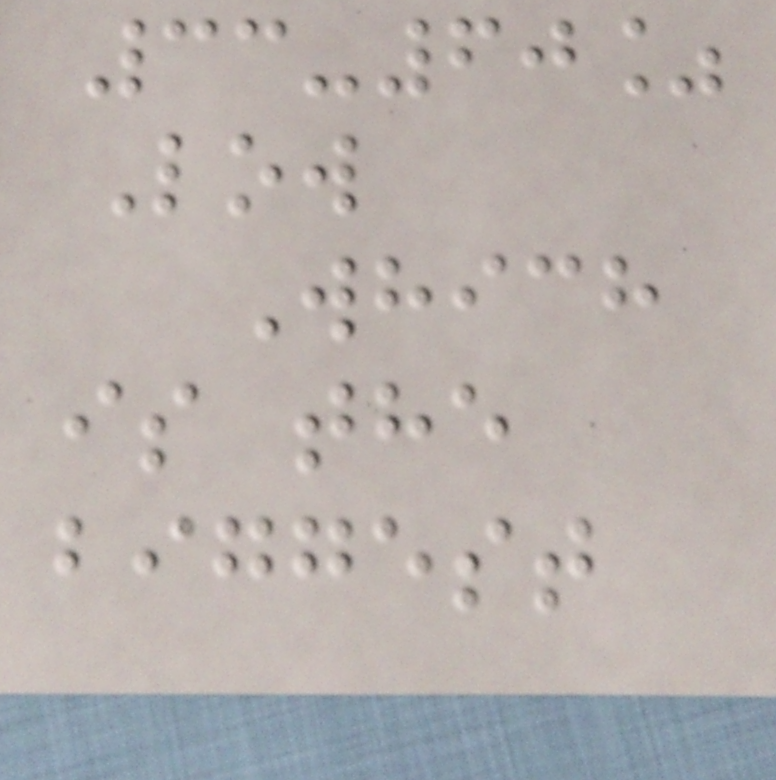33-60%
Low
Which
is the
biggest
